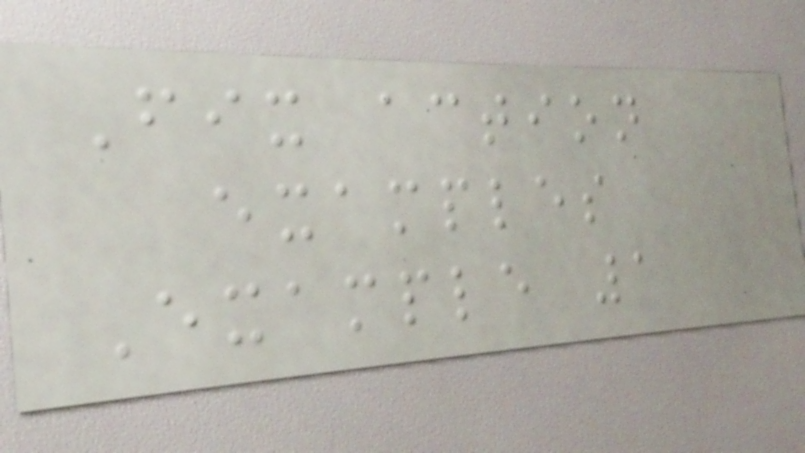Fix action
examples
Example 1
